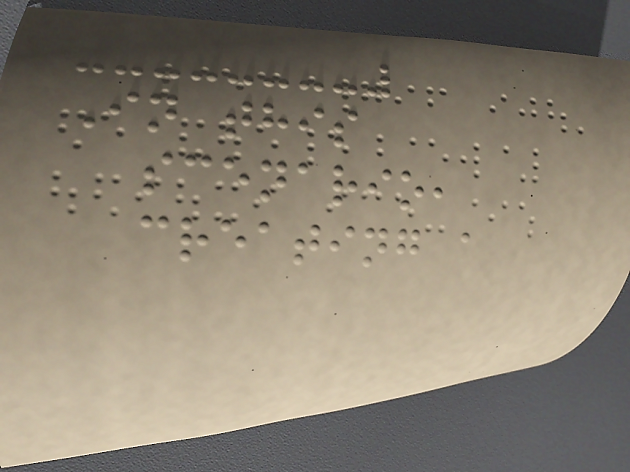In this
scenario,
creating a
